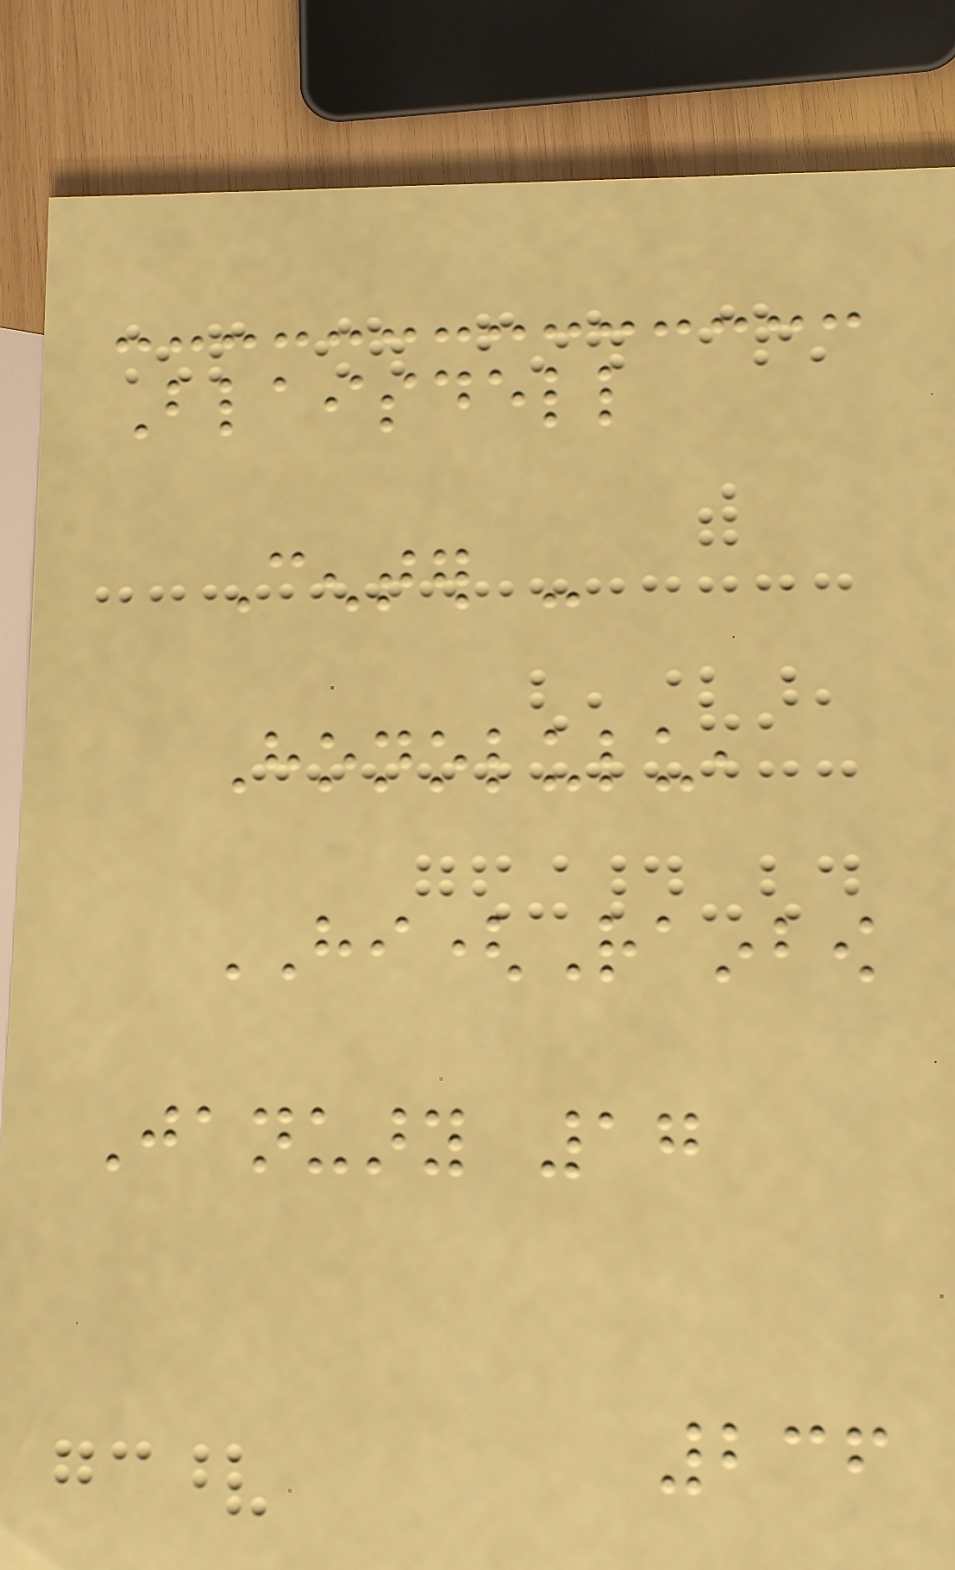Blaisdell
Center -
Honolulu,
HI(Rainbow
January 17
236
